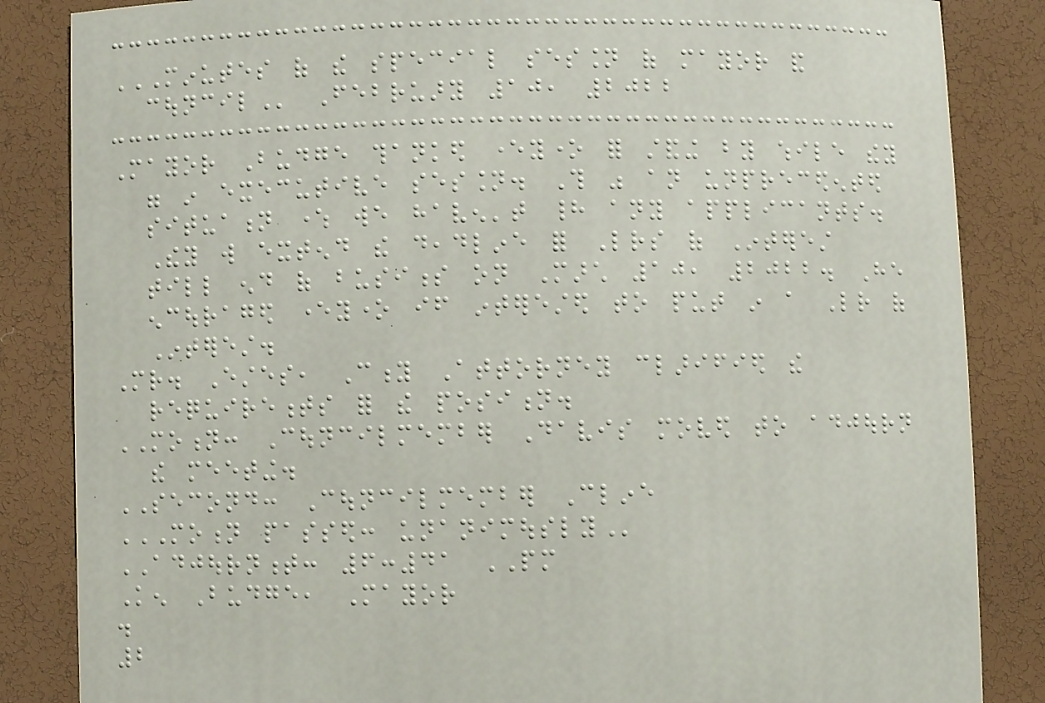MINUTES OF THE SPECIAL SESSION OF MAYOR AND
COUNCIL February 10, 2022
Mayor Budge thanked everyone for standing by while they
were in executive session. This was an unprecedented
situation where we haven't had any applicants.
They will extend the deadline for Letters of Interest
till end of business on March 10, 2022. He
encouraged everyone if interested to put in a Letter of
Interest.
Mr. Estes, City Attorney clarified the
requirements for the position.
MOTION: Councilmember Davis moved to adjourn
the meeting.
SECOND: Councilmember Cline
MOTION PASSED: UNANIMOUSLY
ADJOURNMENT: 6:41 PM
Ken Budge, Mayor
.
2
